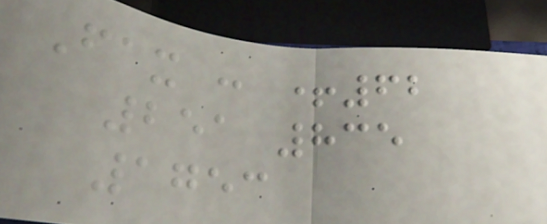Fax : +62
251 835
1753
